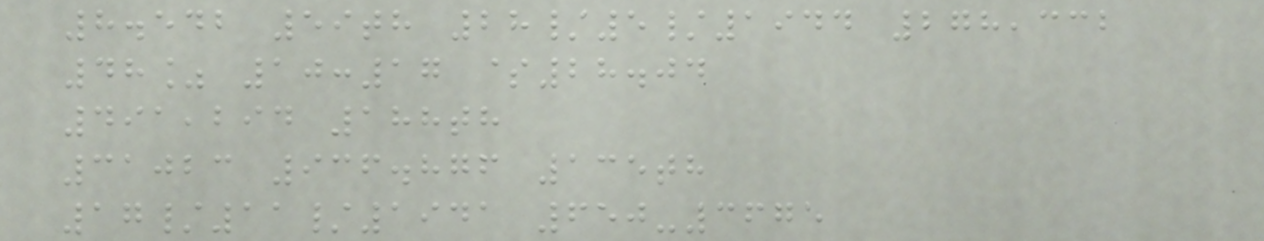8.542 59th 28/5/1944 278,332
48% 10:17 $28.04
491,294 188th
31023 936.876 135th
17/11/1941 650-3675
